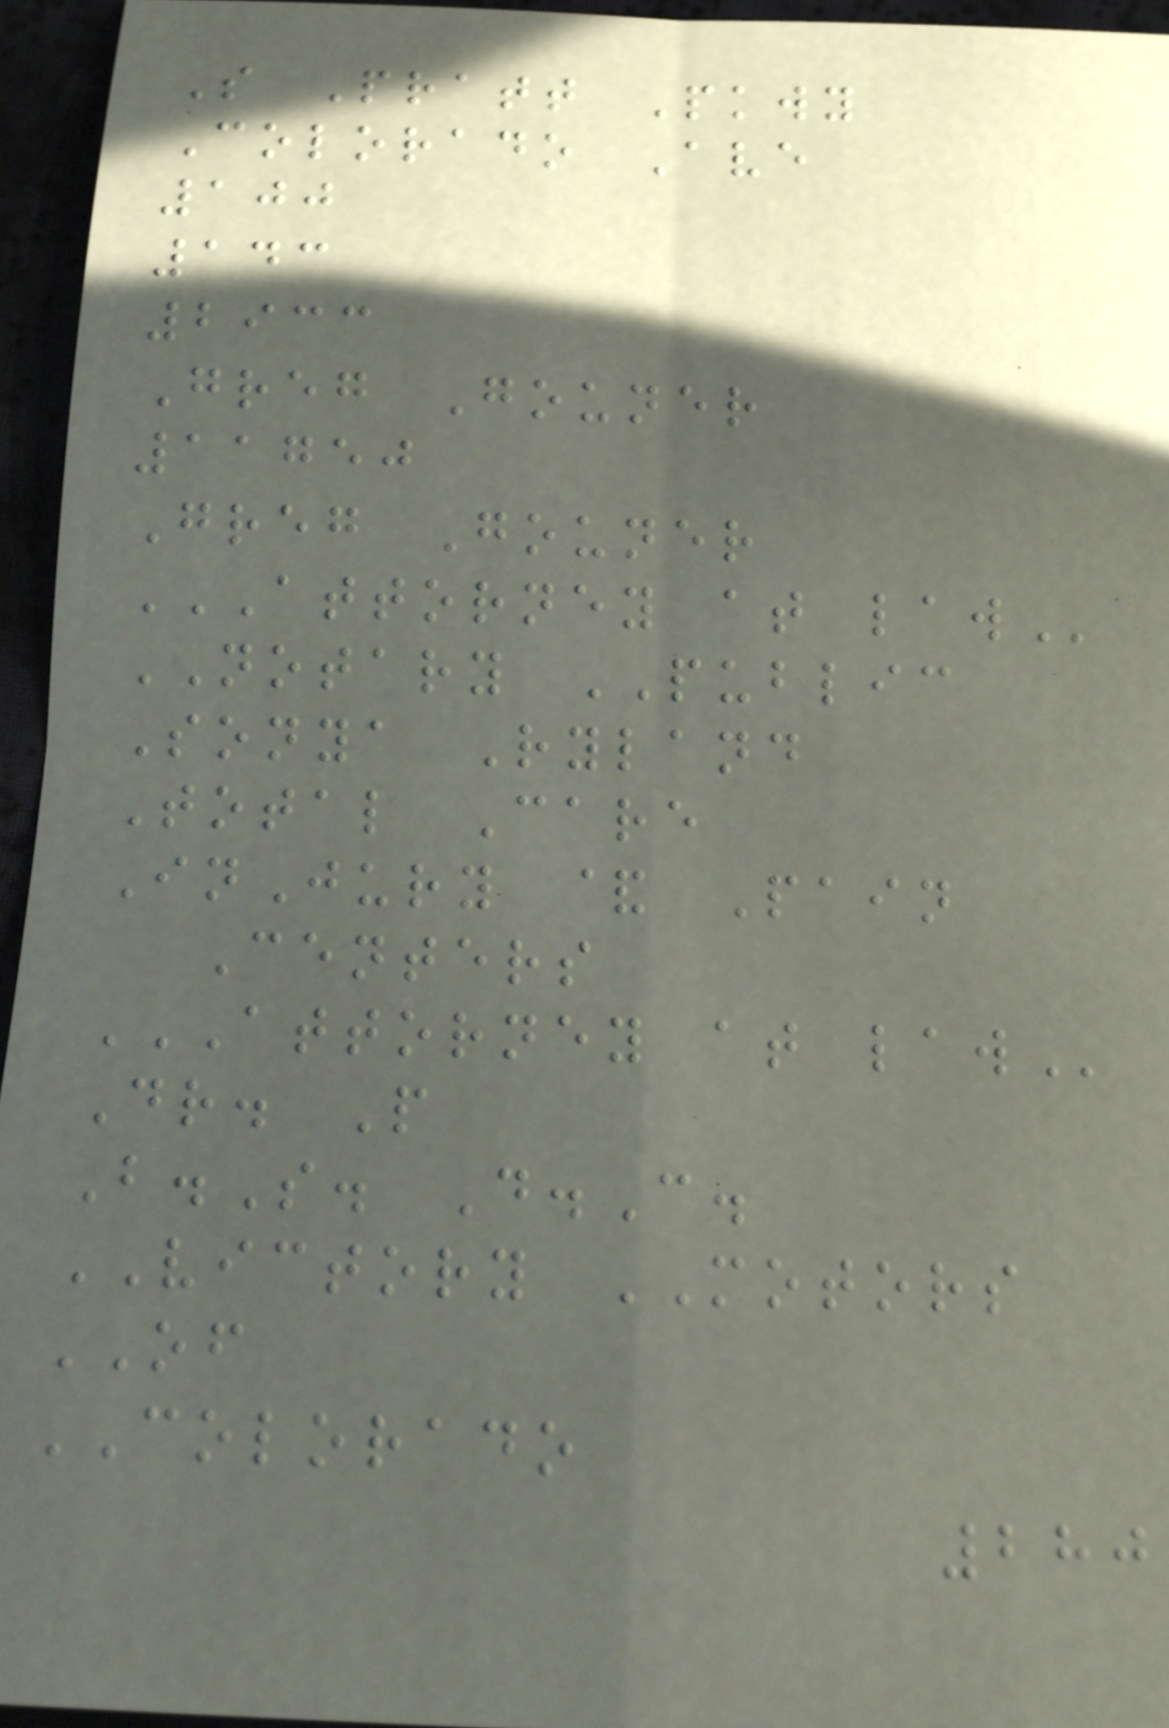S Pratt Pkwy
Colorado Ave
100
143
2933
Greg Gouner
11750
Greg Gouner
ATTORNEY AT LAW
NOTARY PUBLIC
Sonya Ryland
Total Care
InJury & Pain
Centers
ATTORNEY AT LAW
Dr. P
B.S. D.C.
VICTORY MOTORS
OF
COLORADO
280
